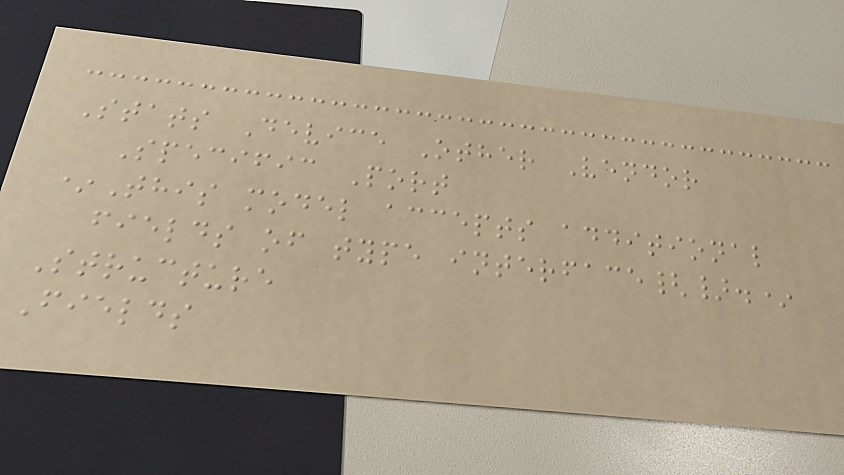Stats Device Other Vendor
Specific Port
*This model accepts additional
fields of type interface{}.*
Structure
Fields
